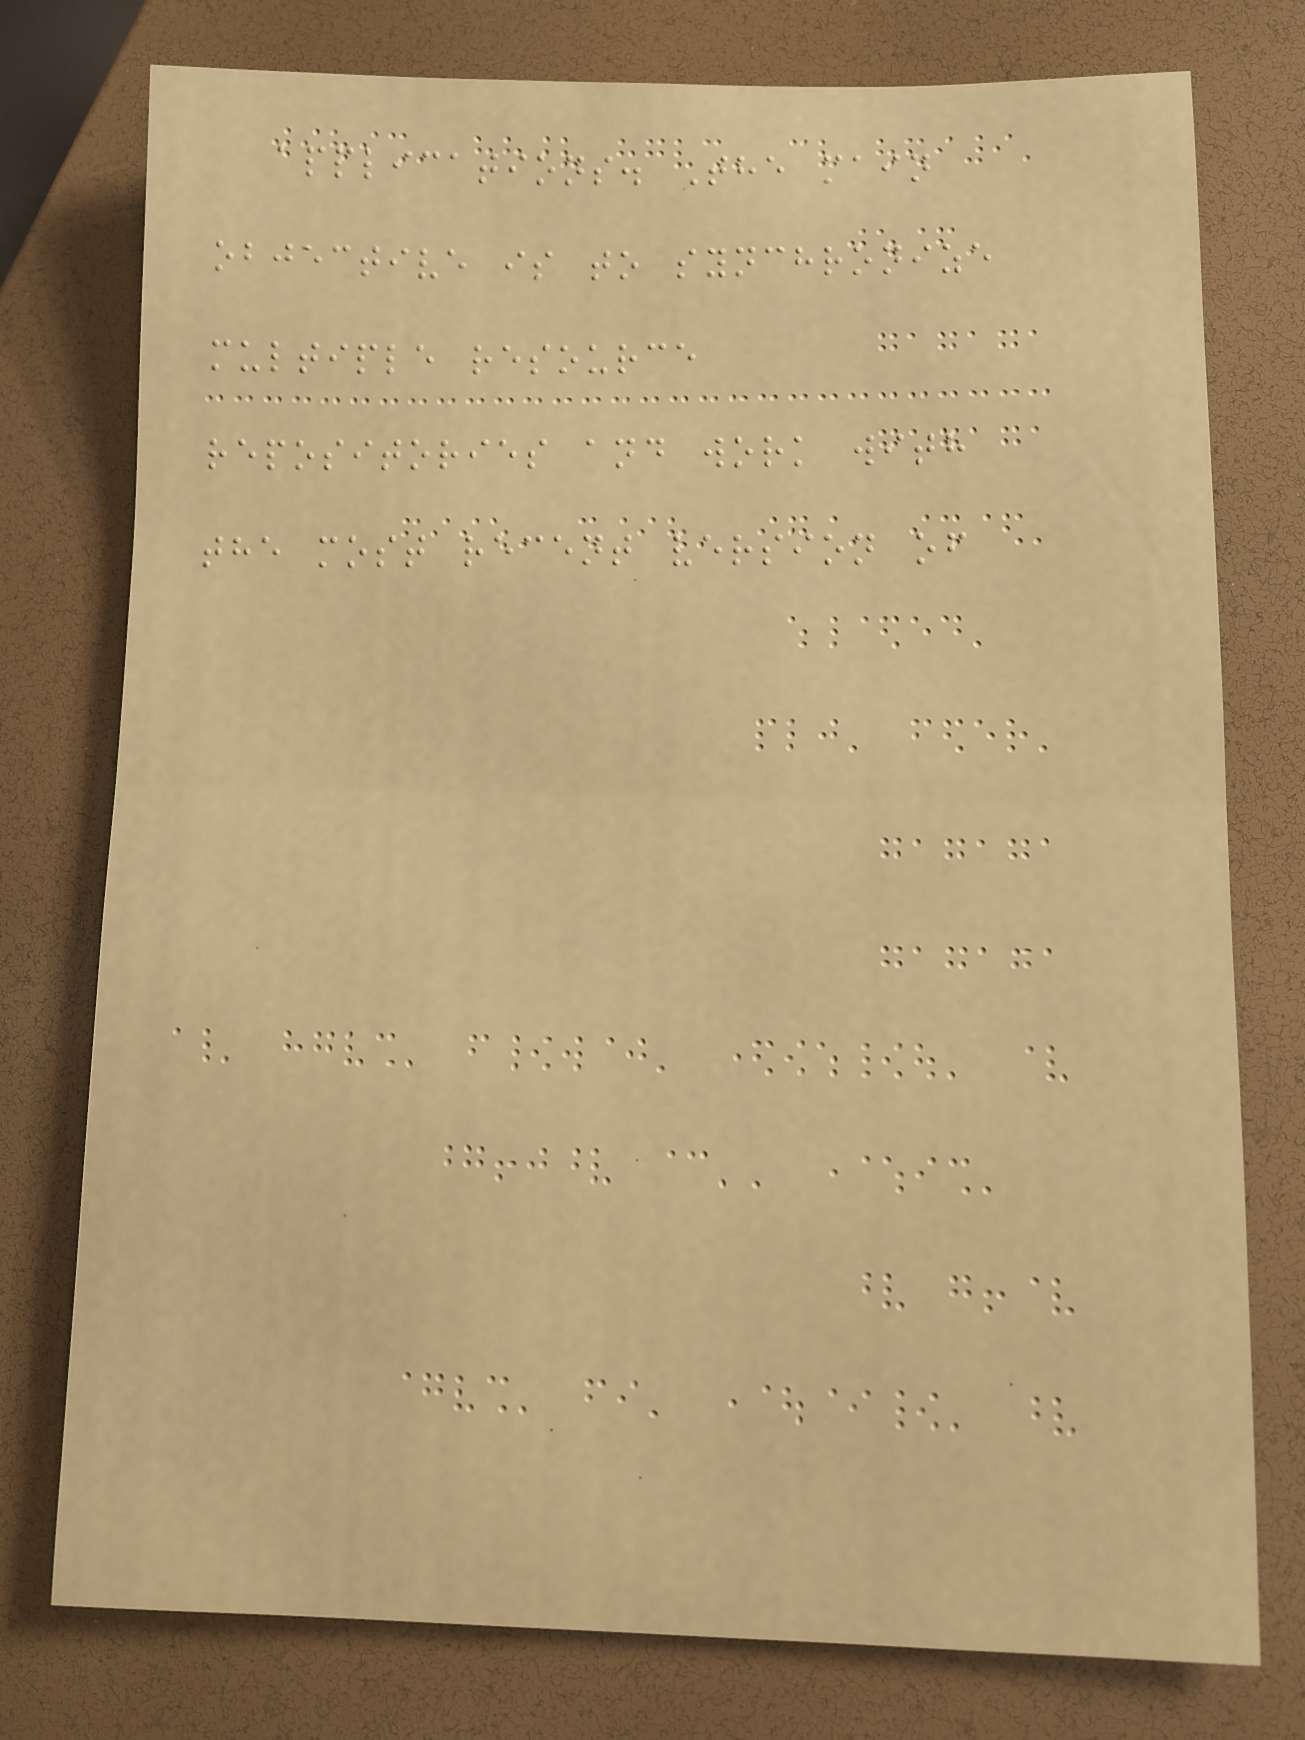applications. The main
objective is to synchronize
multiple resource
repositories and work with
the most recent version of
